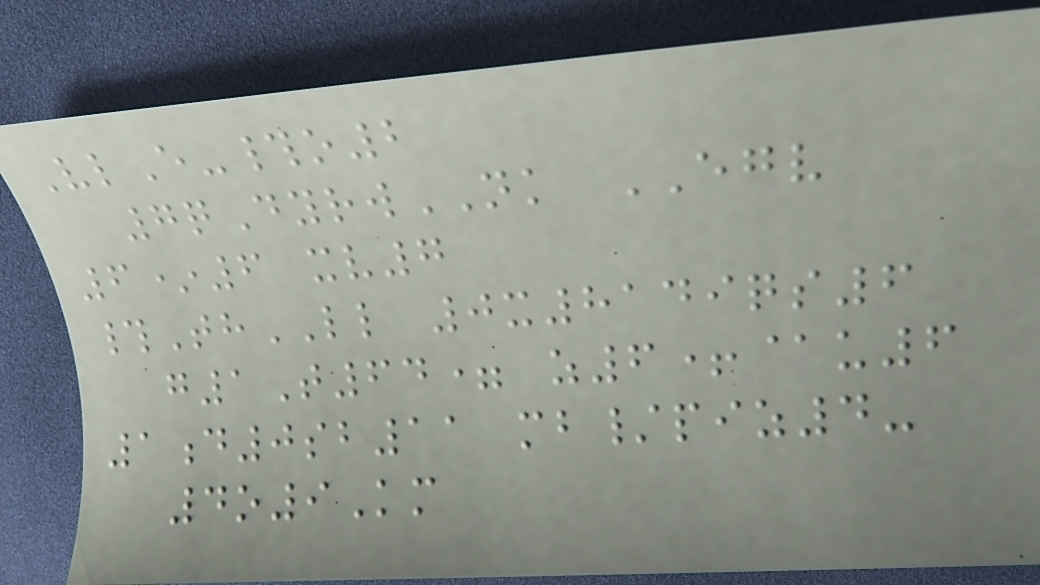VlE-#o2
7qDyrwNK EGV
6*6 xv7
#ThLL 0x8149qs6
g1T64= z6+@u6
1d0sb11 mb/piz4-
4o9Km
